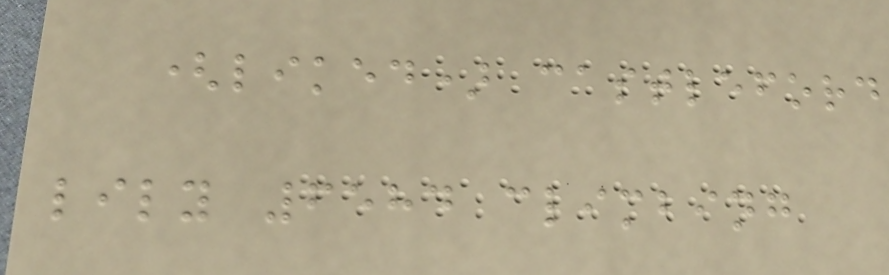(liked) castleford
lily 6584 climbing
